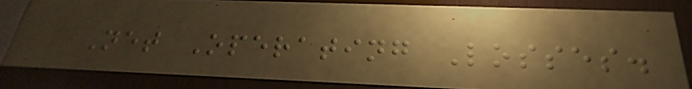Net Operating Losses.
